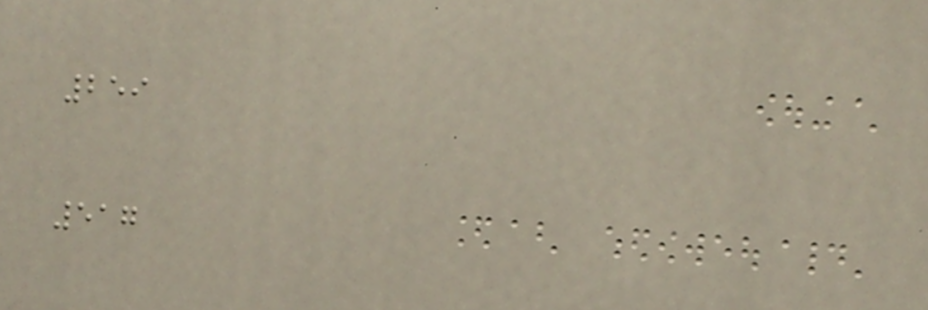259
517
